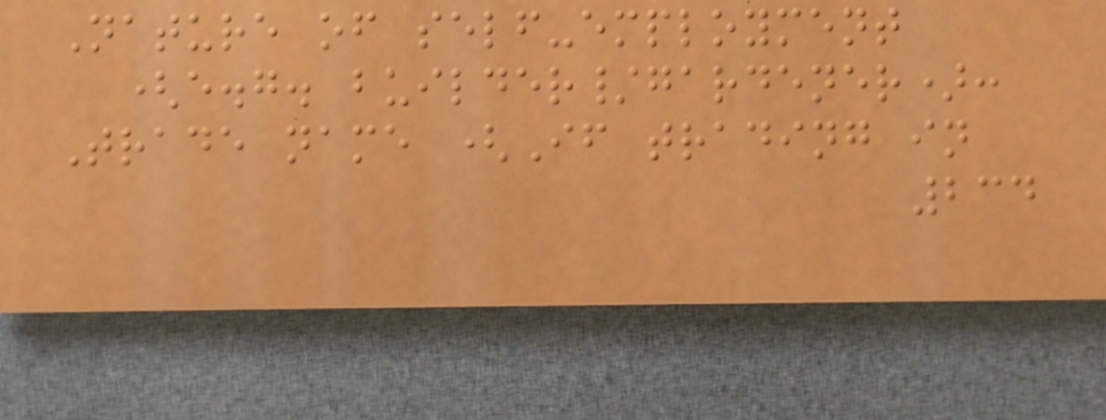Nature of self-employment
(e.g. builder/gardener):
Trade name (If trading in
234
